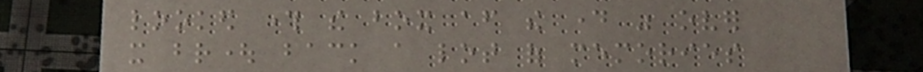looked through the box after the day was over
it brought back a lot of memories
